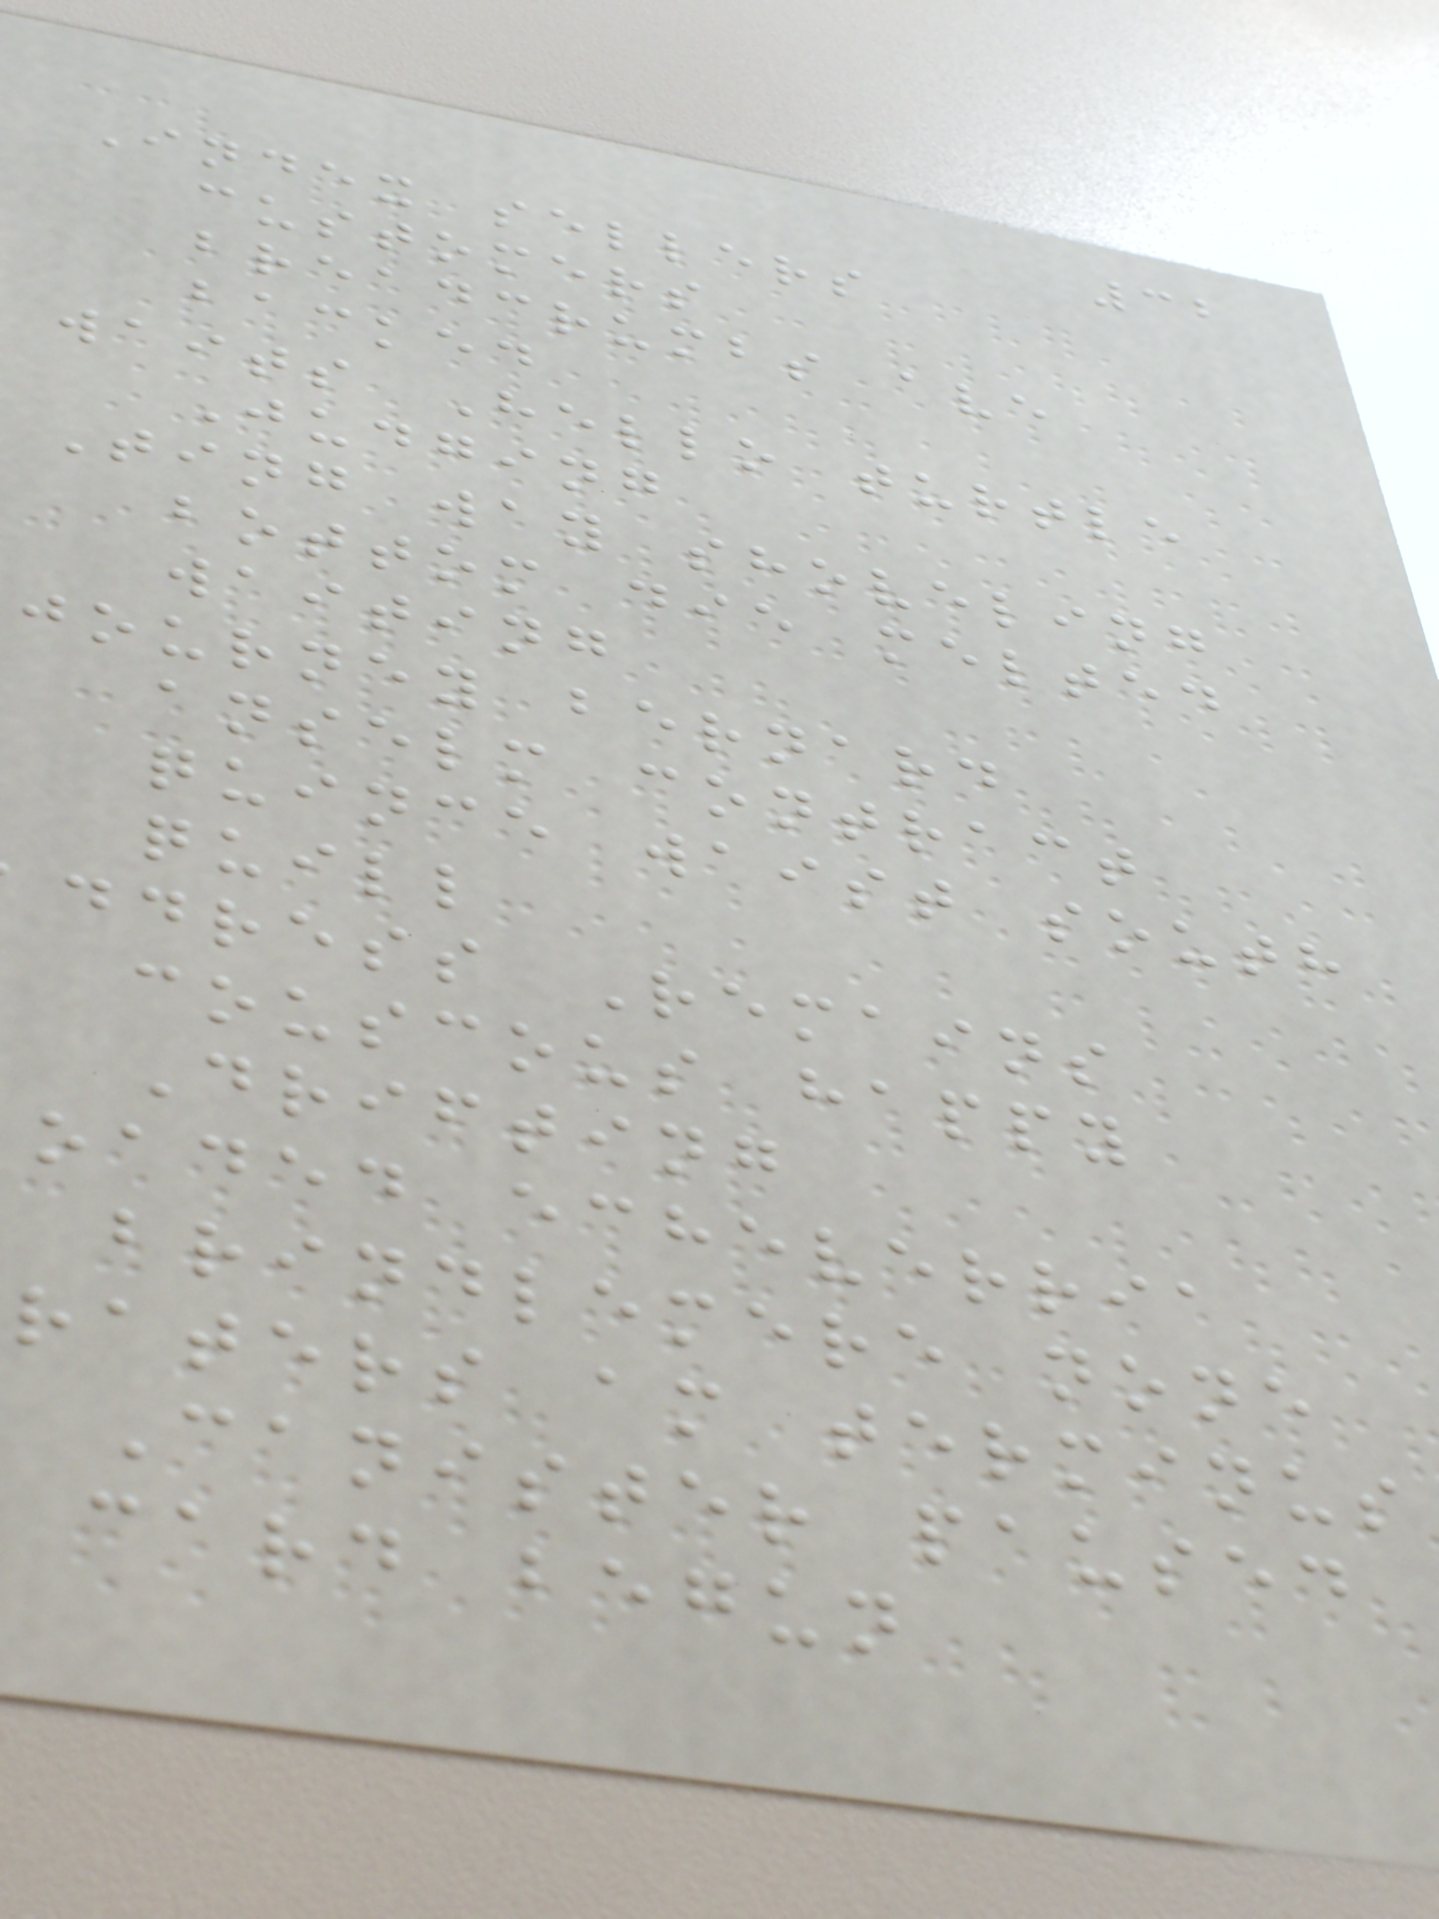32
Index sellers
customers
breadcrumbs ave
backed
waits Hello turtle
Judging
Ting way shoveling
bottom die melted
waiting
journey bernard
anselm contract
quince waist south
quill
ddress Remains
couscous happy
Drifting
oaded echeverria
brindlemere none
raters am terminus
Canister paused
card begun
